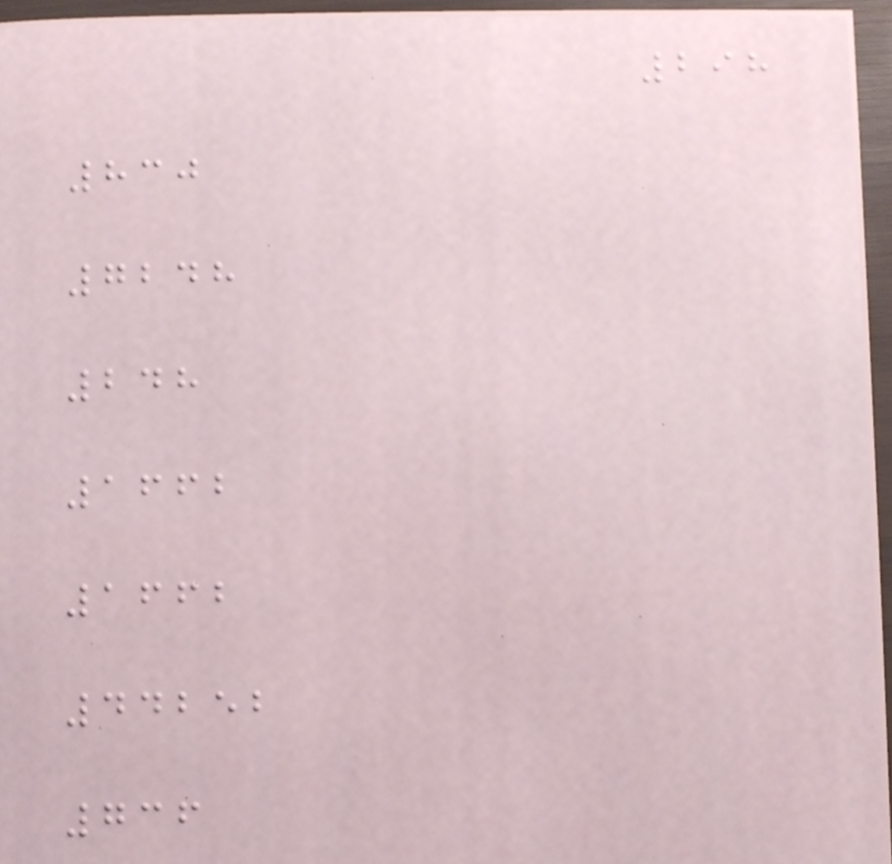298
830
7248
248
1662
1662
44252
736
